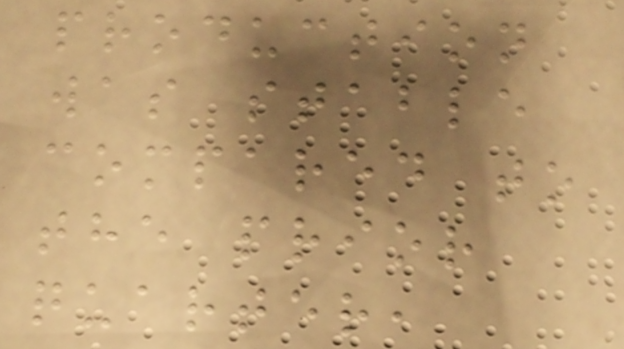production
was stable
compared to
the prior
quarter,
